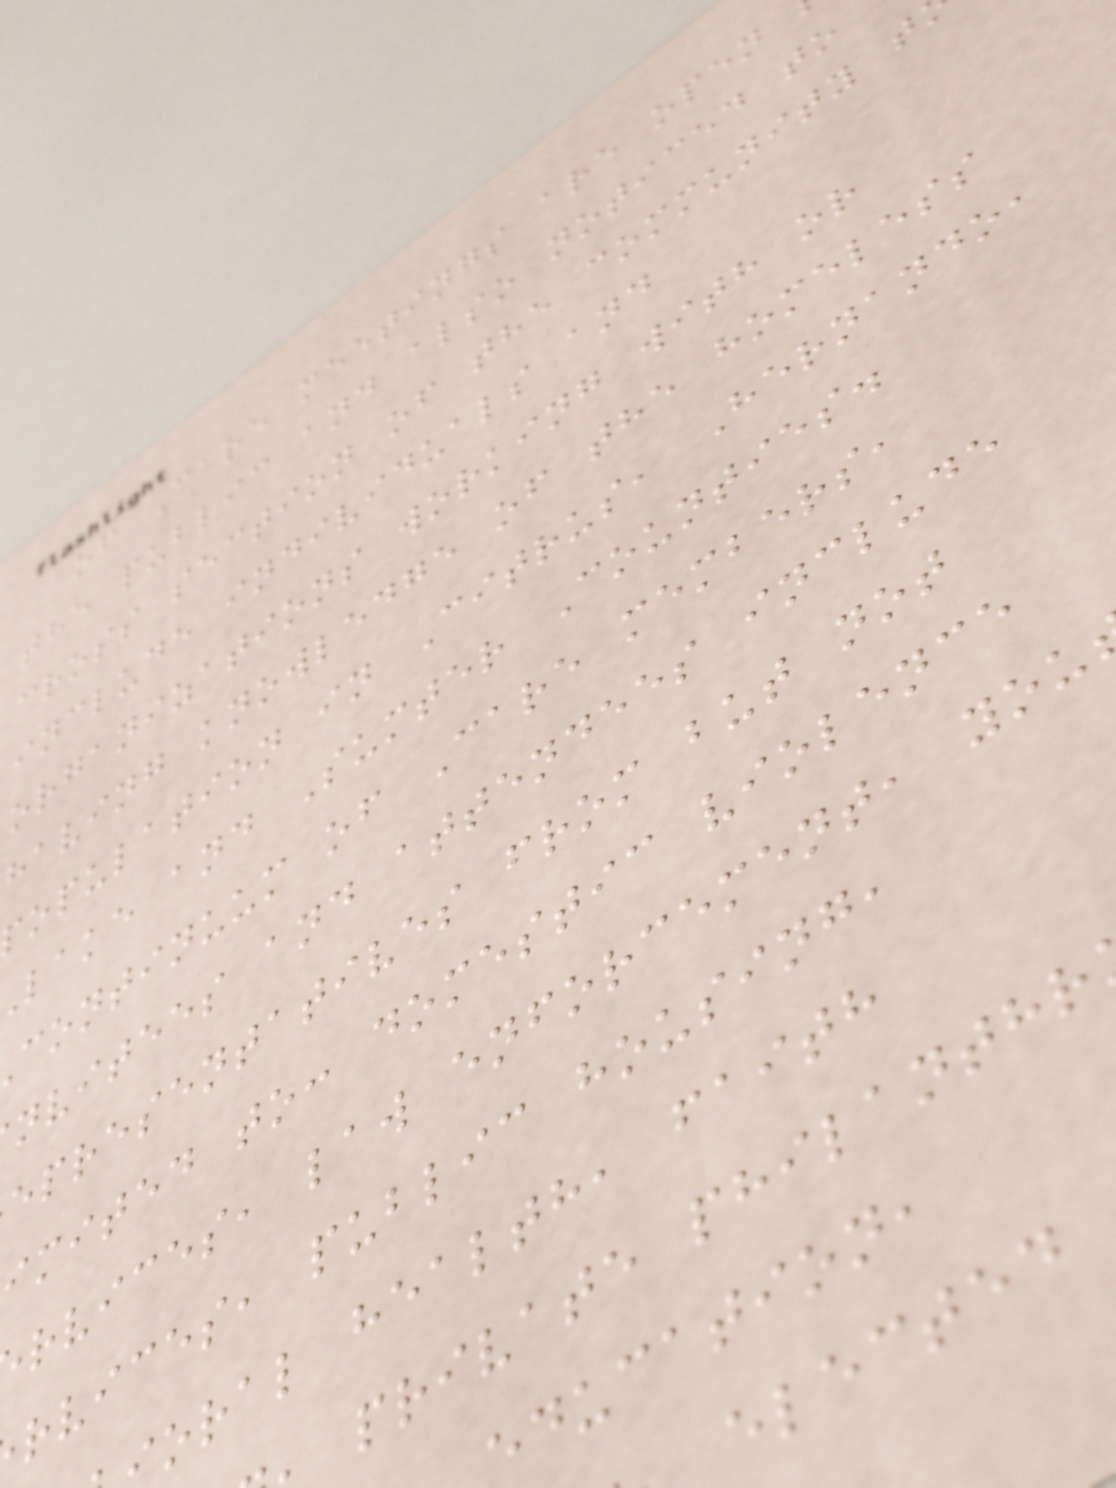of Care meetings are open
the public and also noticed to
cross section of the community t
include individuals and
organizations working with or
having knowledge of the homeless
opulation in Citrus, Hernando,
lake and Sumter Counties.
continuum of Care members,
nvitees and attendees include
epresentatives from but not
imited to: domestic violence
rvices, law enforcement, you
rvices, public housing,
oral health, faith
private philanthr
education,
elected
